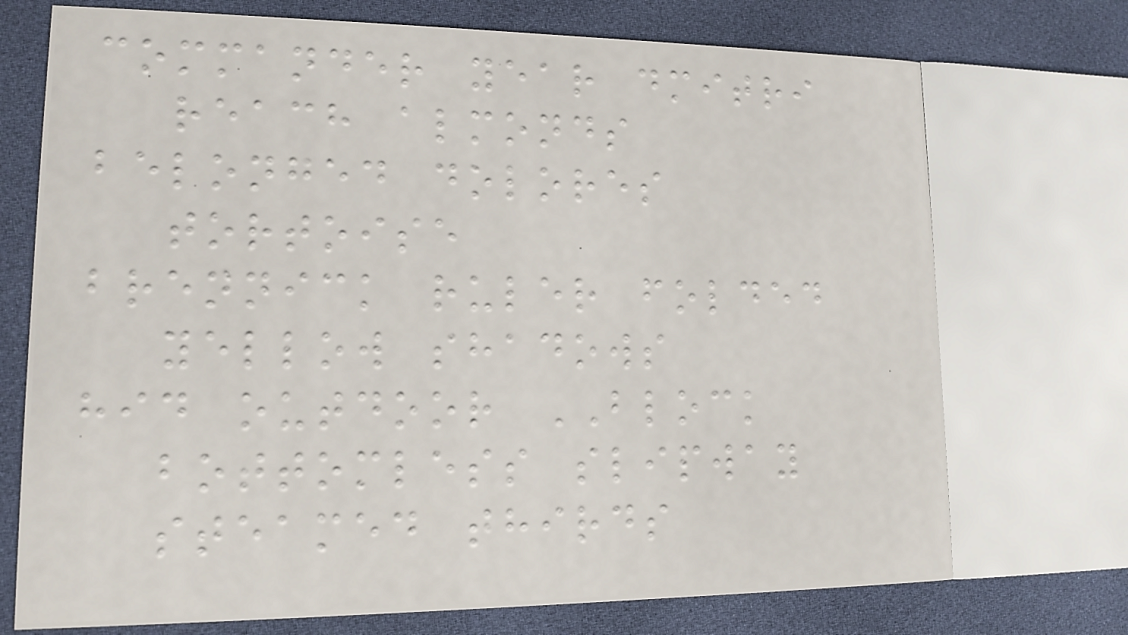commander year dmitri
reach almonds
belonged dolores
tortoise
brennick ruler folded
yellow shadows
hid outdoor BLOCK
bottomless slipway
steamed thirds
